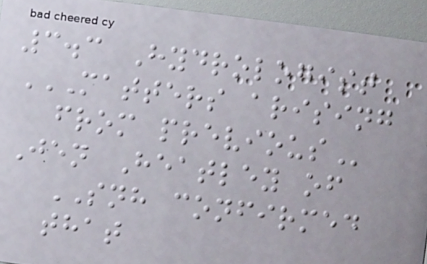3.3 Hydrologist
MATTERS ARISING
FROM PREVIOUS
Jen Heatley of
SNH confirmed
that
